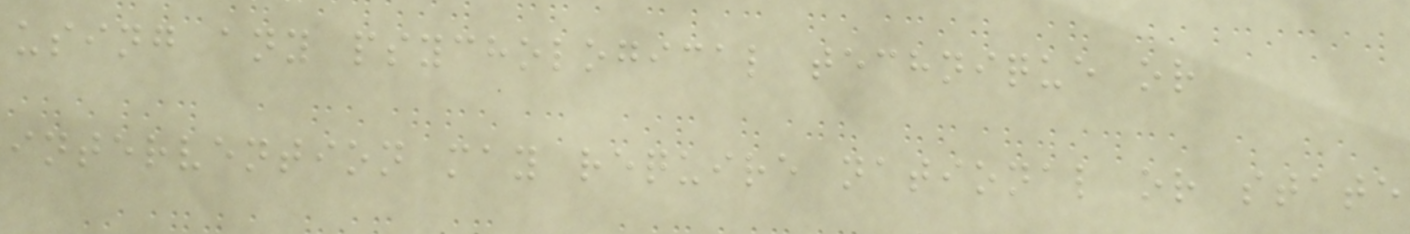using any psychological technique or
intervention may require national or state
